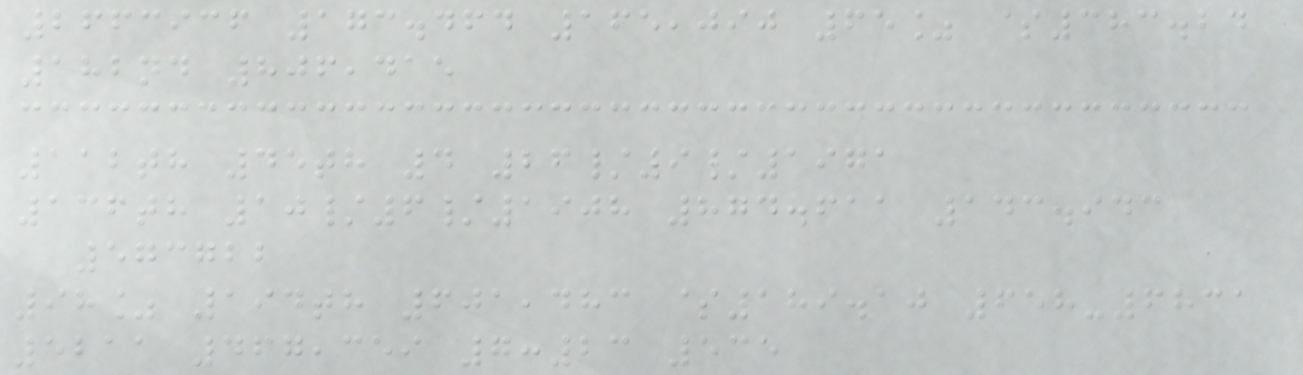2663936 173.464 165,090 65% $383.24
182nd 806,415
112th 45th 4 26/9/1971
136th 10/6/1908 874.611 143.943
573722
98% 194th 601,483 $189.10 658-6831
5211 467,359 7:23 535
